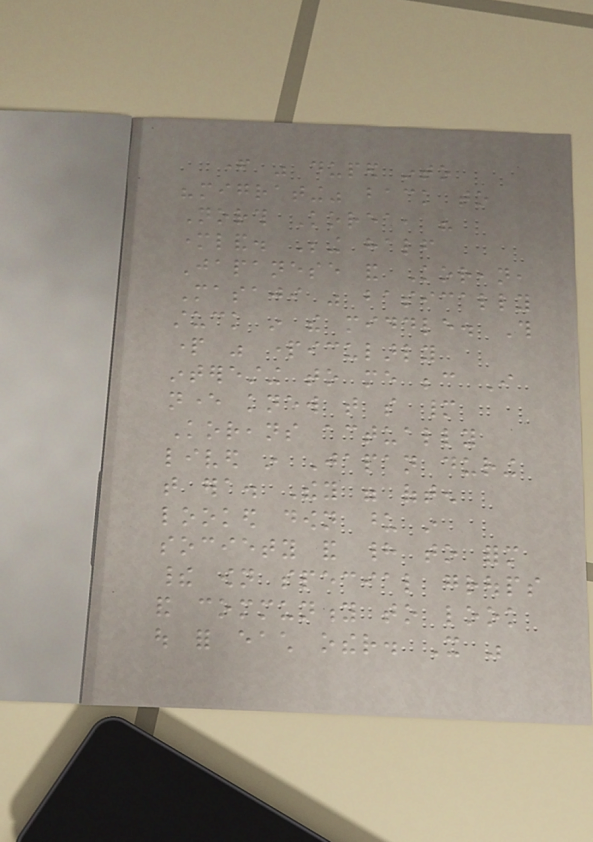father was duped into
"migrating" back to
North Korea, his
motherland. Being half
Japanese and Korean,
Masaji was basically
stuck in the middle. This
part was particularly
interesting to me because I
never knew that so many
Koreans actually
lived in Japan during
that era. They were often
looked down upon in
society and had to form
their own special groups
and community to look
out for each other. It was
